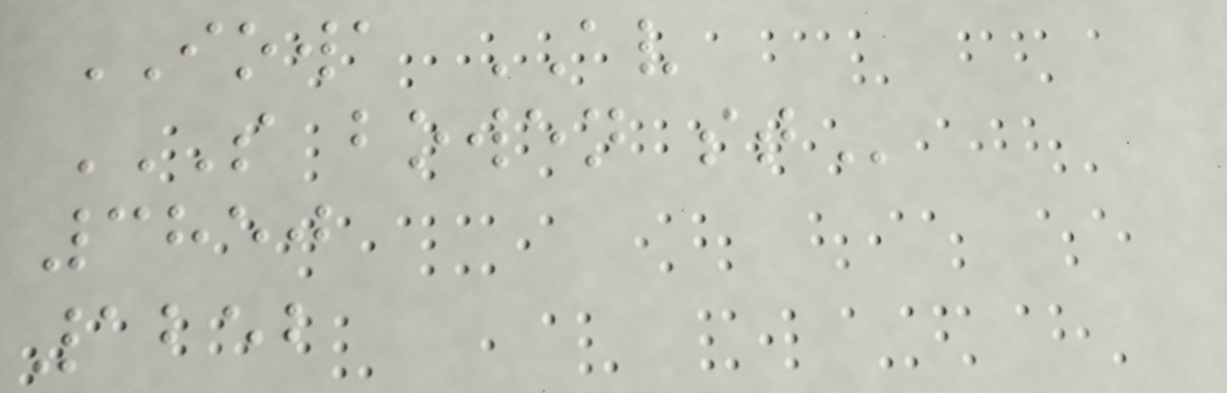IOWA AV
S BOWEN ST
3850
1252
